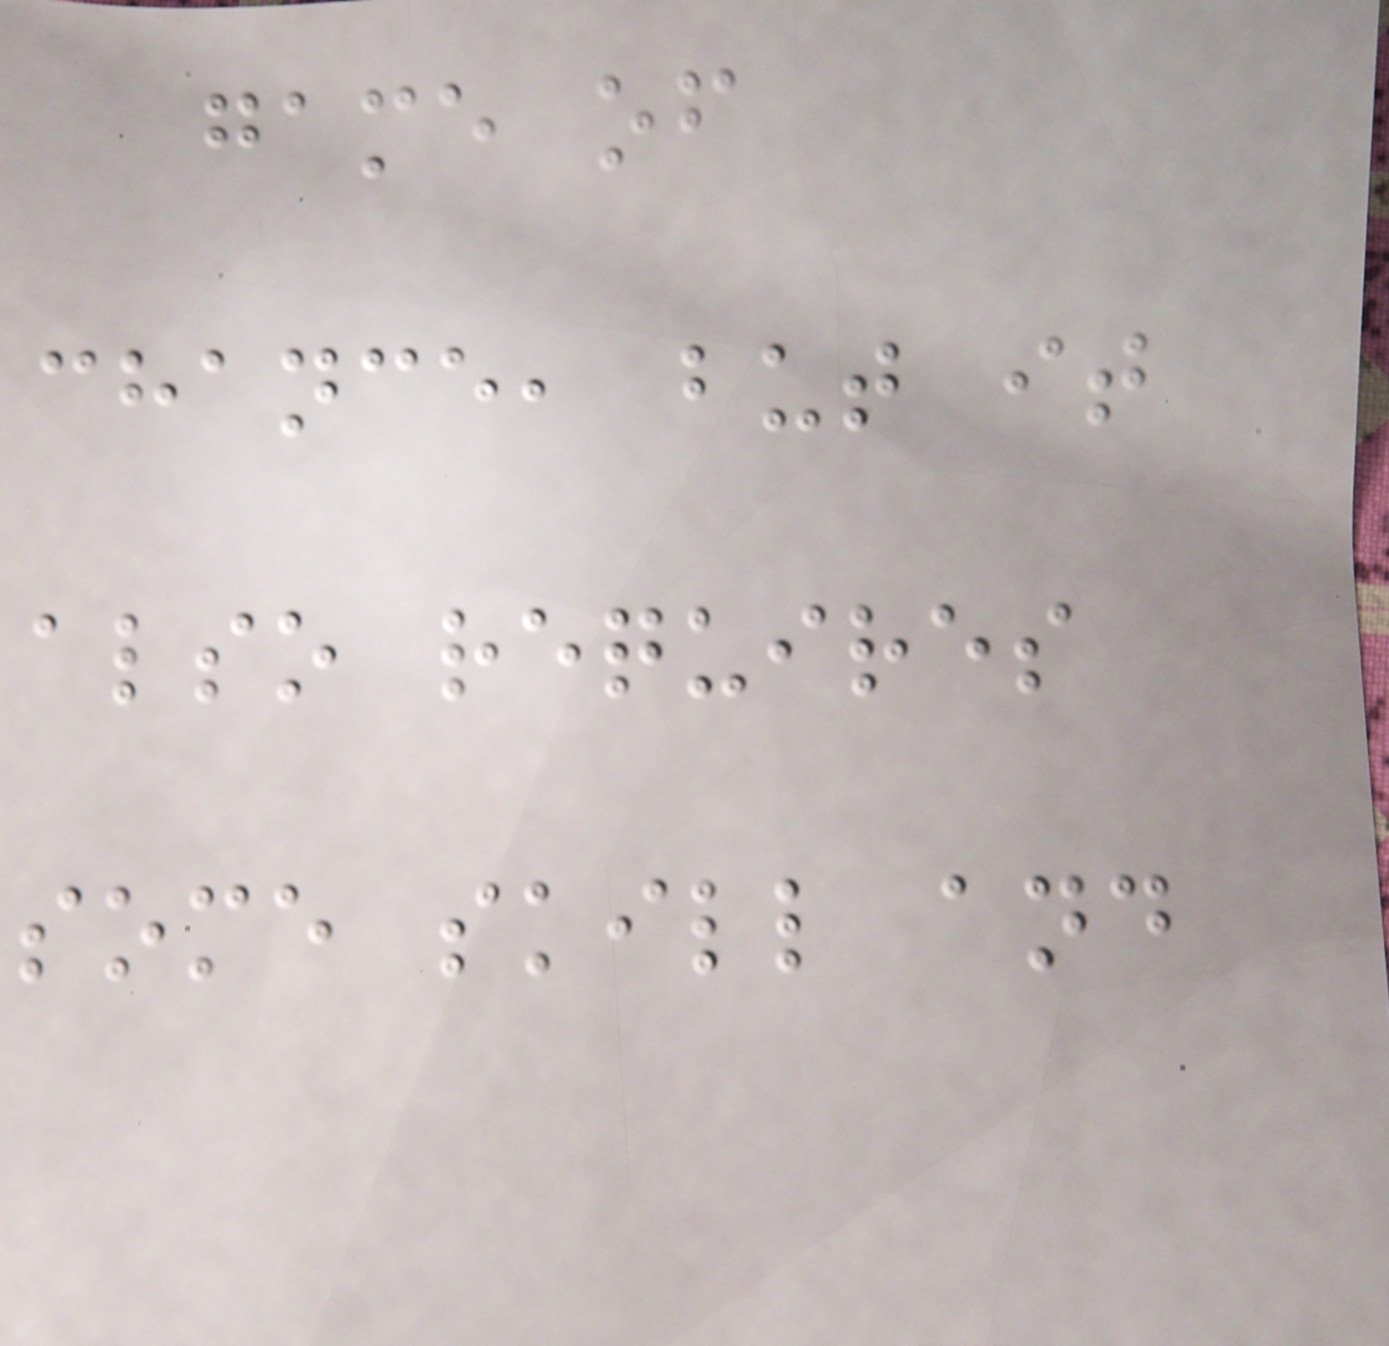game of
chance, but it
also requires
some skill and
